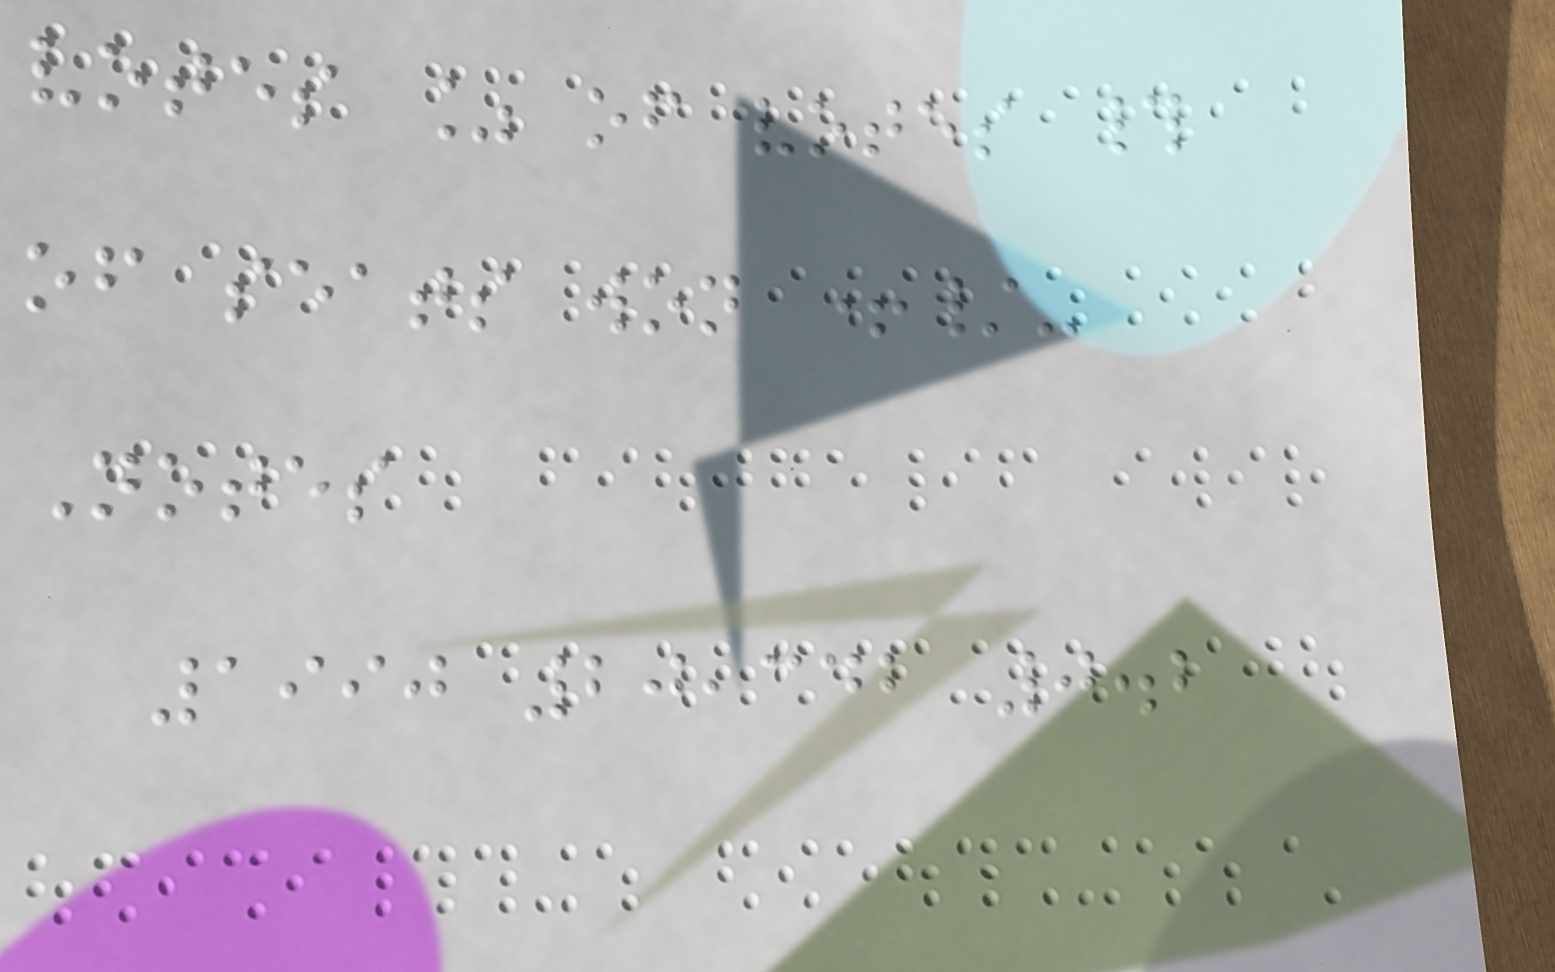votes % of votes #
of seats won +/-
Notes
1990 20,342 0.2
